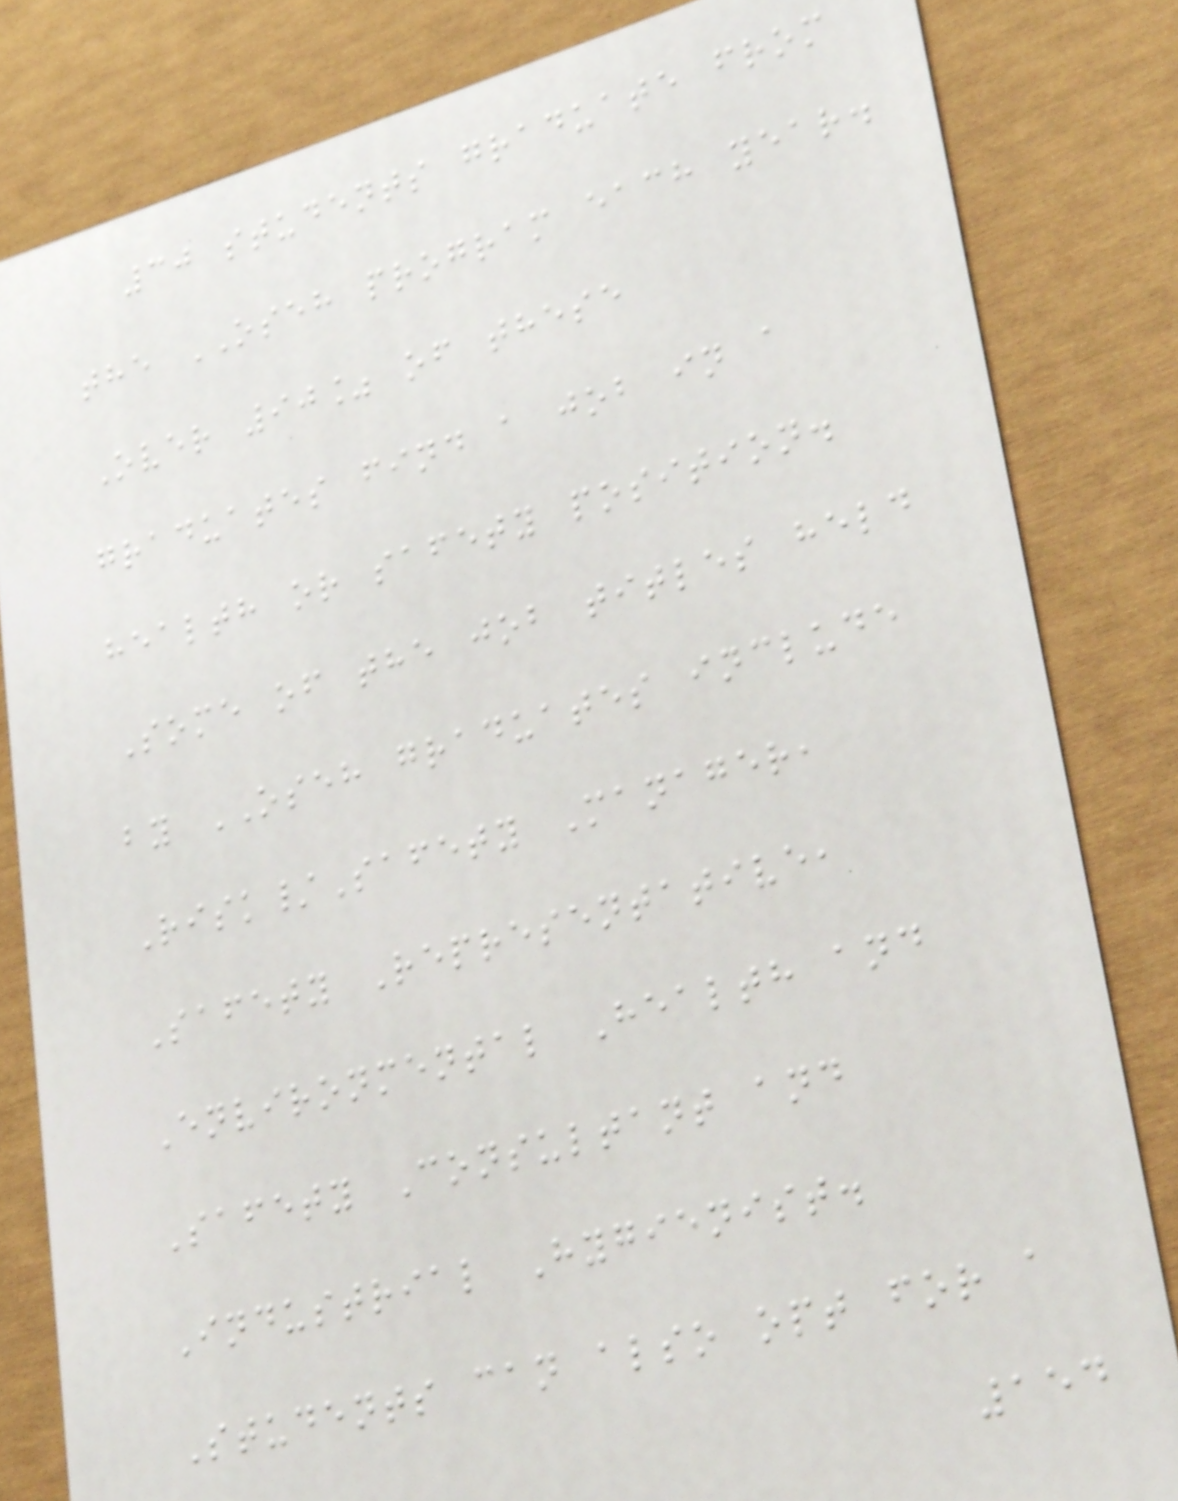30 students graduate from
the OSEH program each year.
Over 90% of these
graduates find a job in a
health or safety position.
Some of the job titles held
by OSEH graduates include
Risk/Safety Manager,
Safety Representative,
Environmental Health and
Safety Consultant and
Industrial Hygienist.
Students can also opt for a
154
